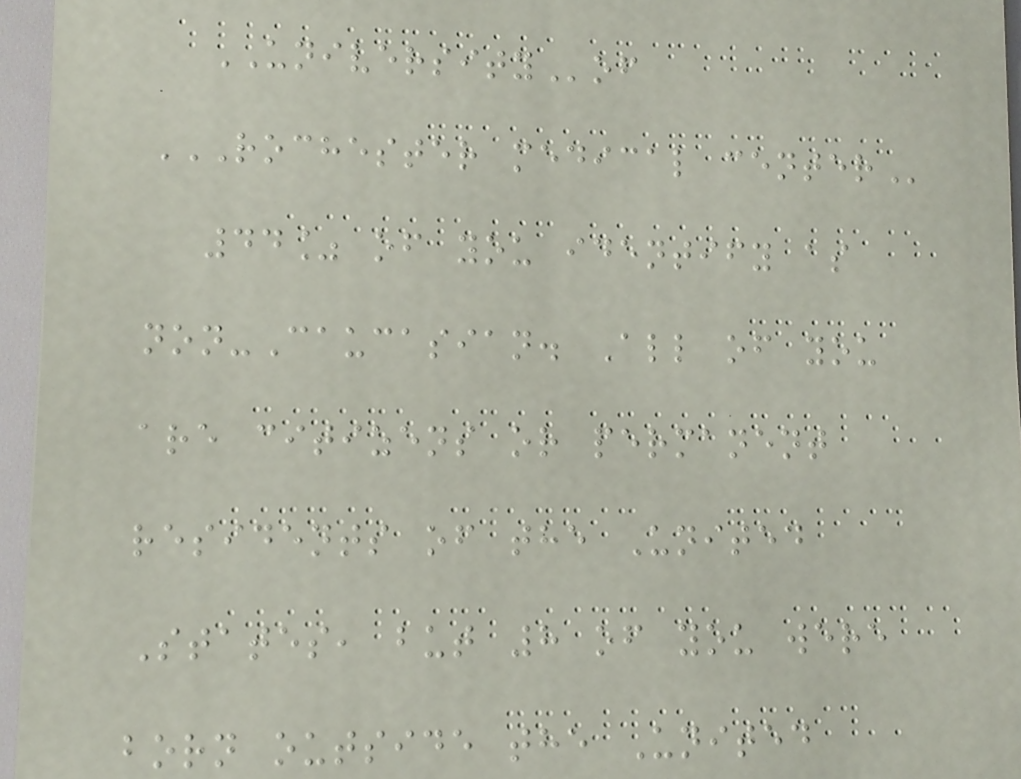UNIVERSITYof
ROCHESTER MEDICAL CENTER
44% of you identify as
non-Caucasian. All of you
are citizens or permanent
residents of the United
States, but 8 of you were
born outside the United
